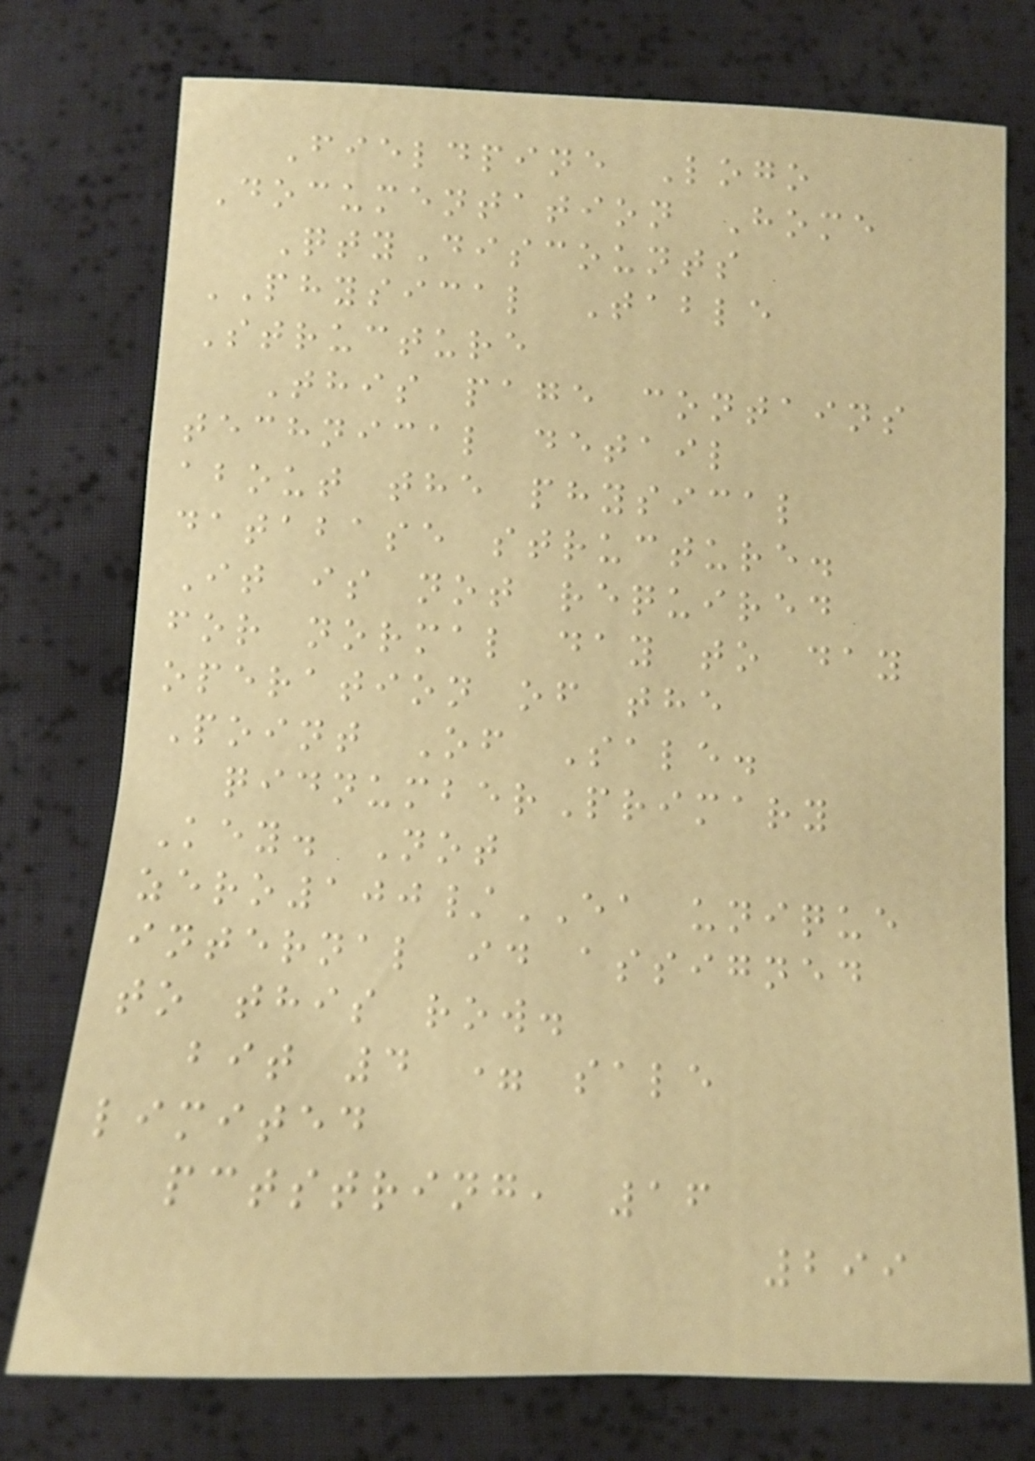Fieldpine Logo
Documentation Home
QtyDiscounts
PHYSICAL Table
Structure
This page contains
technical detail
about the physical
database structure.
It is not required
for normal day to day
operation of the
Point Of Sale.
qidnumberPrimary
Key. Not
zero100/EA unique
internal id assigned
to this row.
bit 4 = sale
limited
pctstring, 16
299
